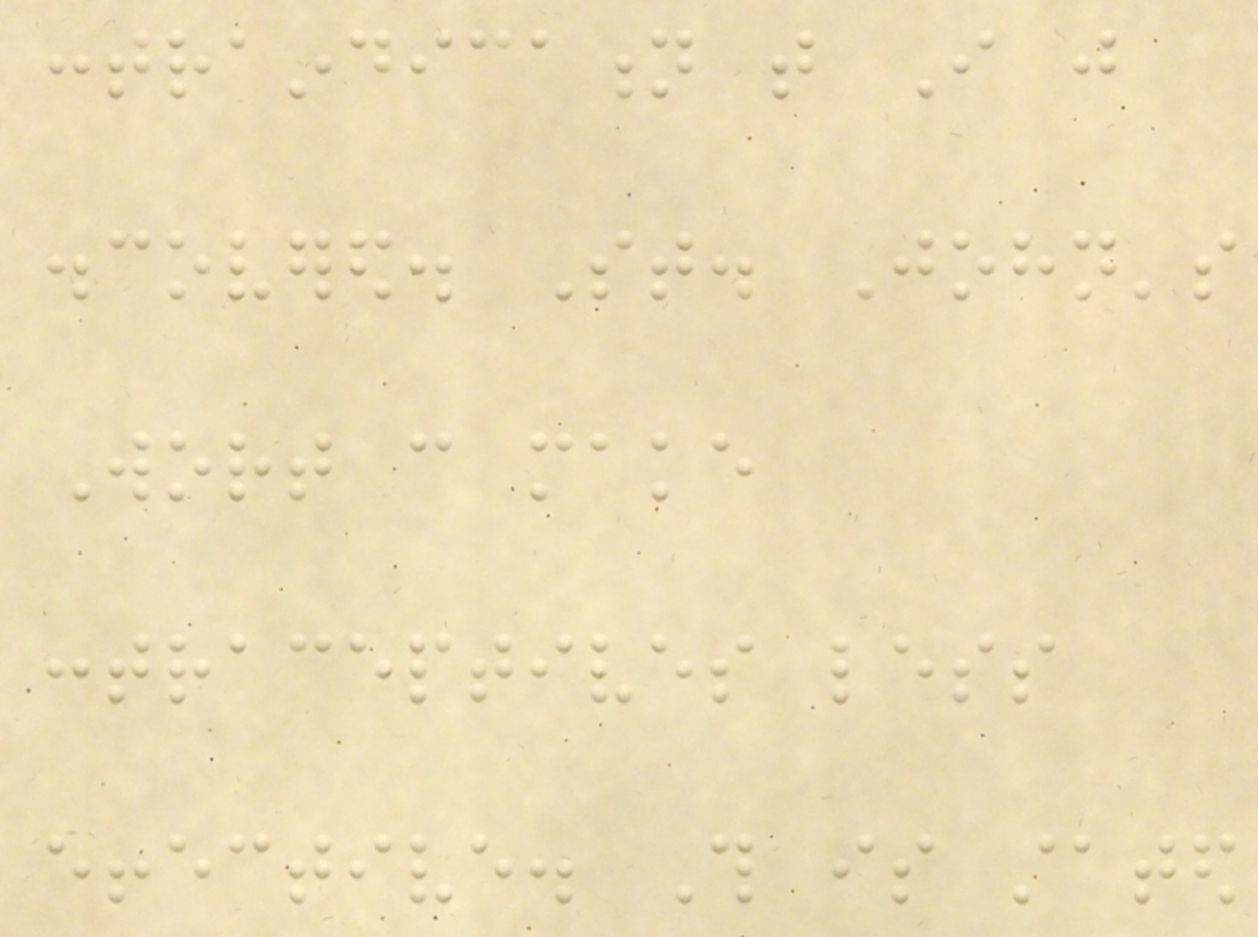contraindication that I just
discovered. St. John's
Wort can make
contraceptives less
effective. This is stated
